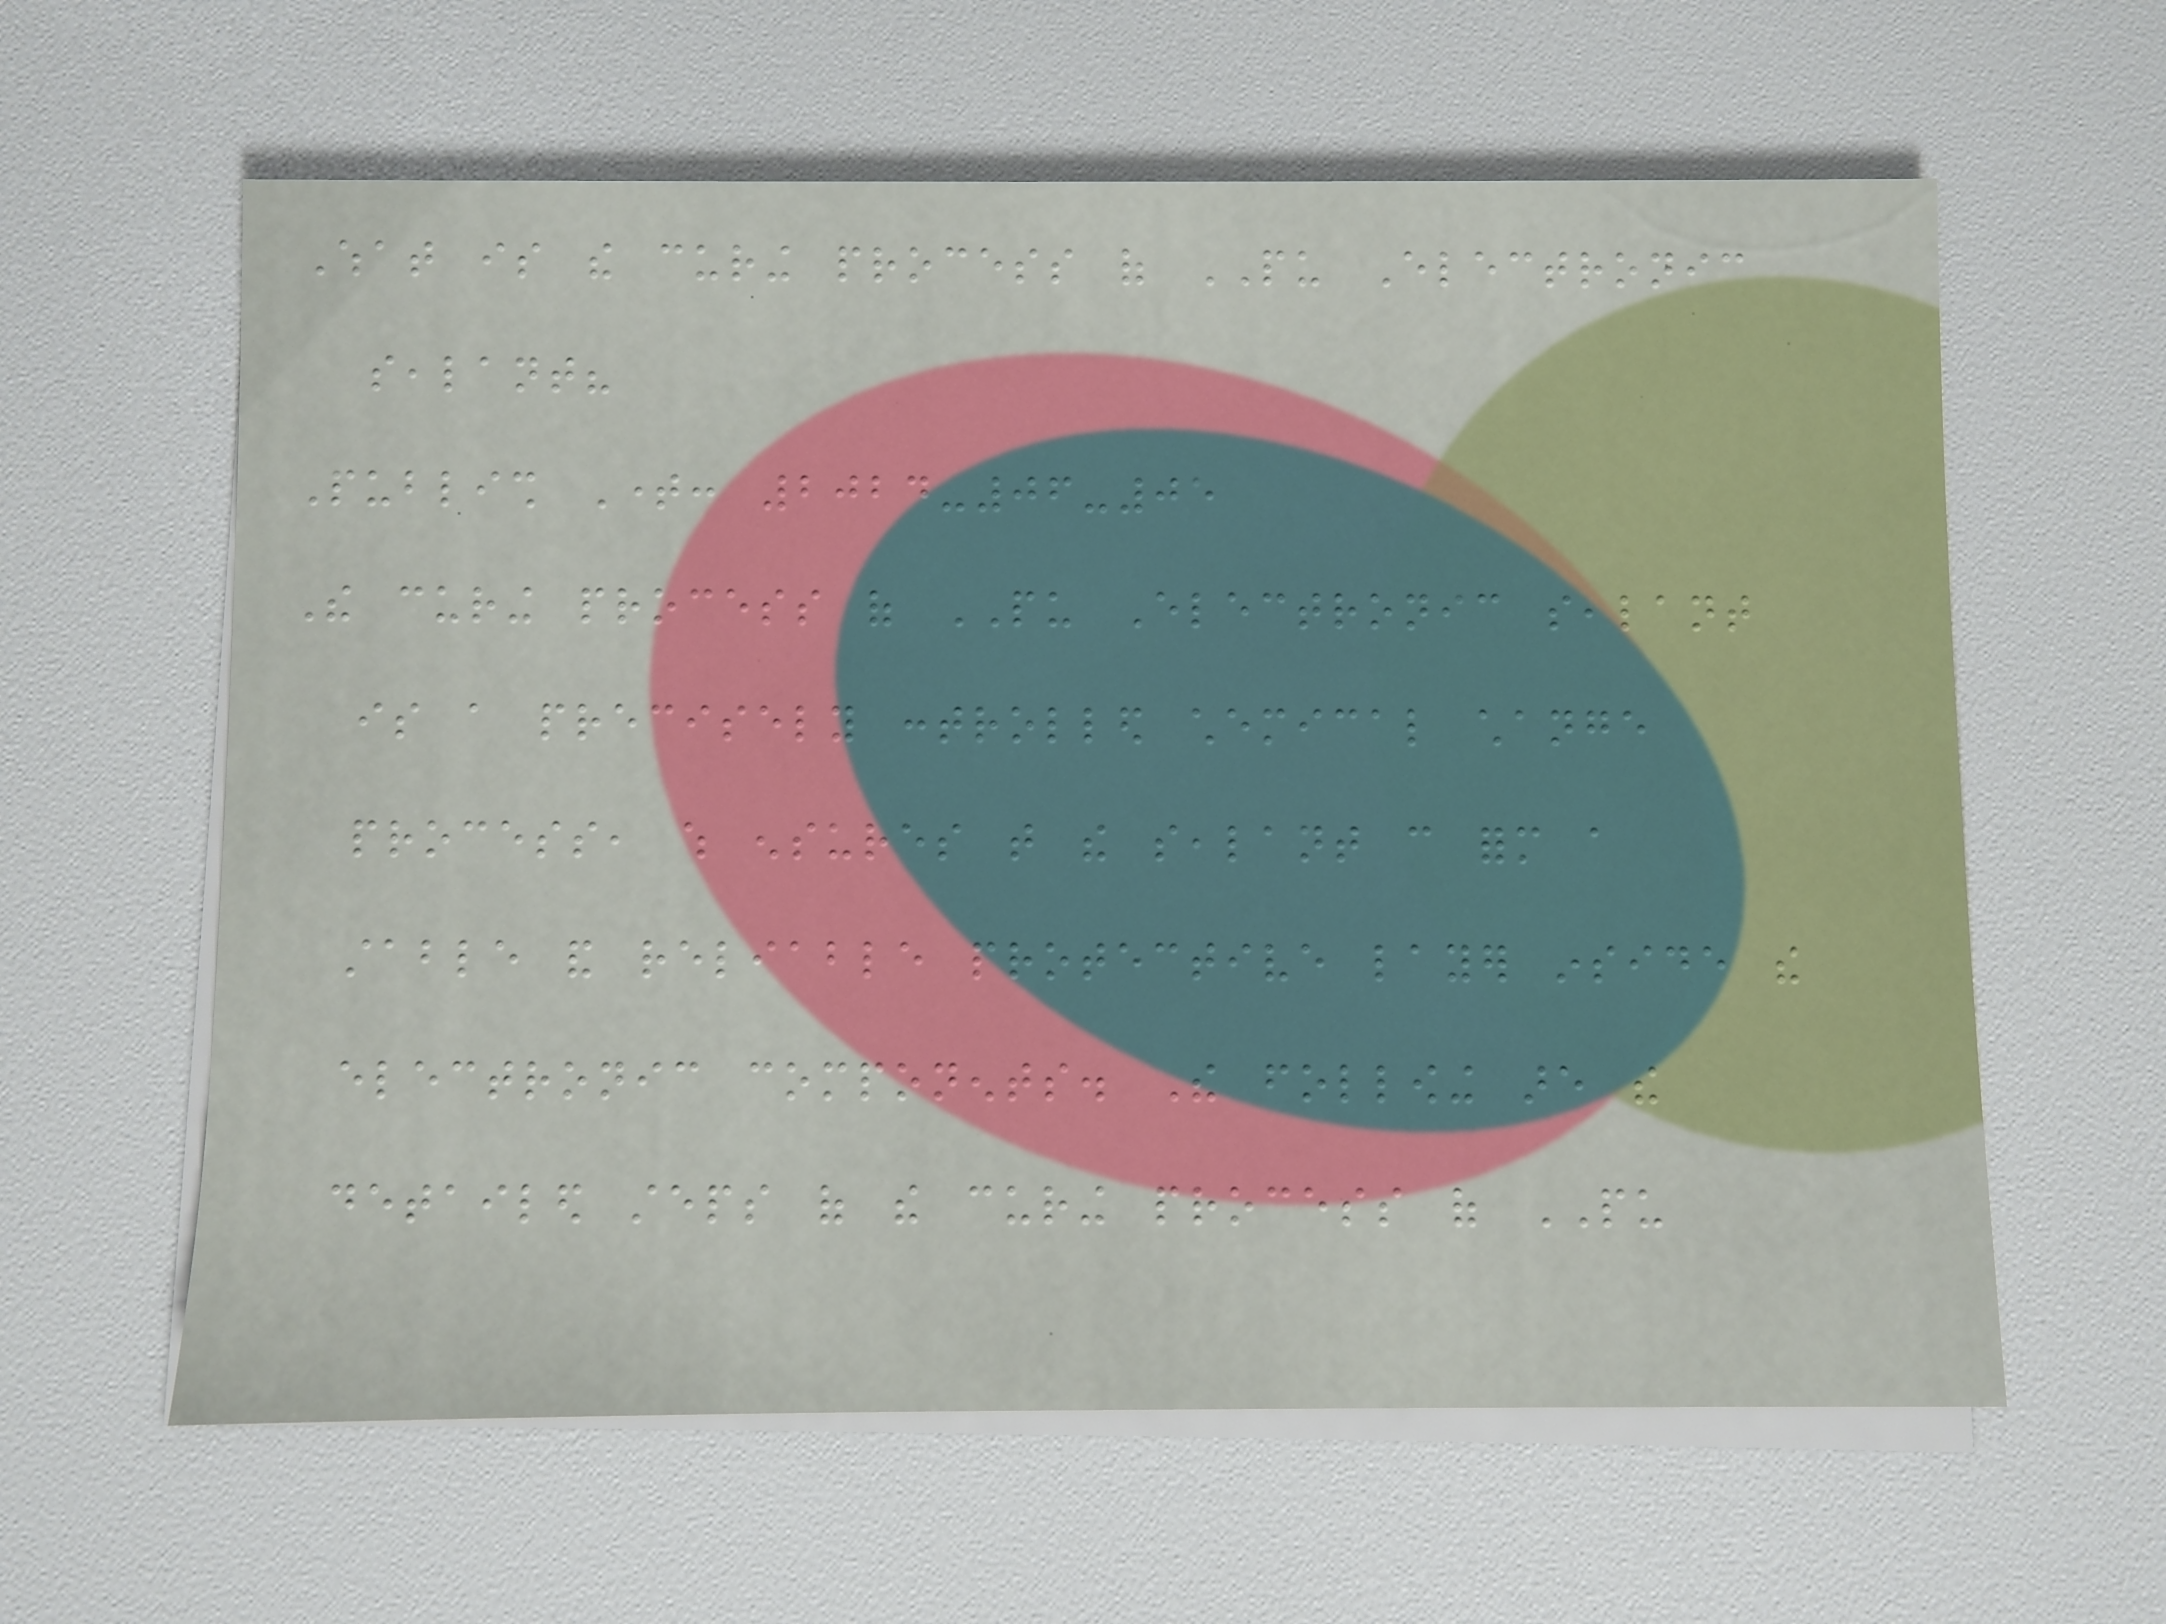What is the curing process of PU Electronic
sealant?
Publish Time: 2024-06-05
The curing process of PU Electronic sealant
is a precisely controlled chemical change
process, which ensures that the sealant can form a
stable and reliable protective layer inside the
electronic components. The following are the
detailed steps of the curing process of PU
